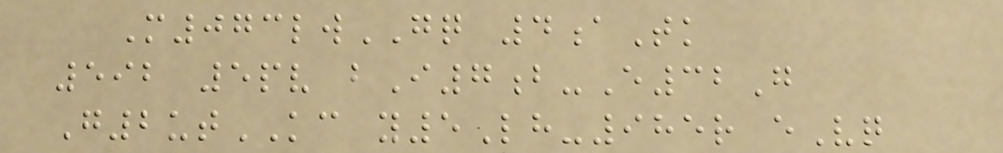M073lwGQ 4aTk
592 5pv bI7b-E32G
G2utKC y5Lh-985r eVq
